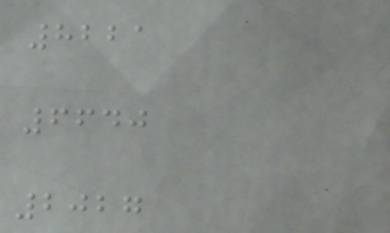8221
6640
2027
